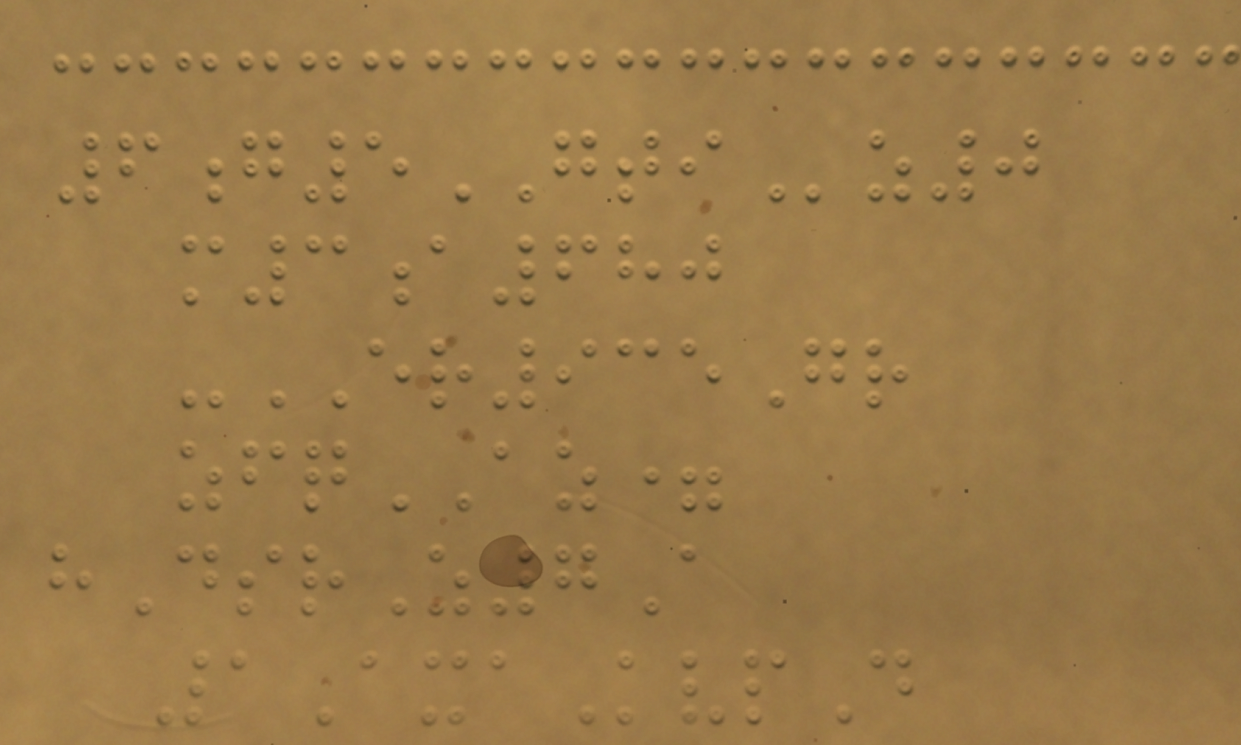6g5GTIz0
m3a680
-ER935Gr
zfqAZ=
hDsrZ7A
1AxaKvpD
